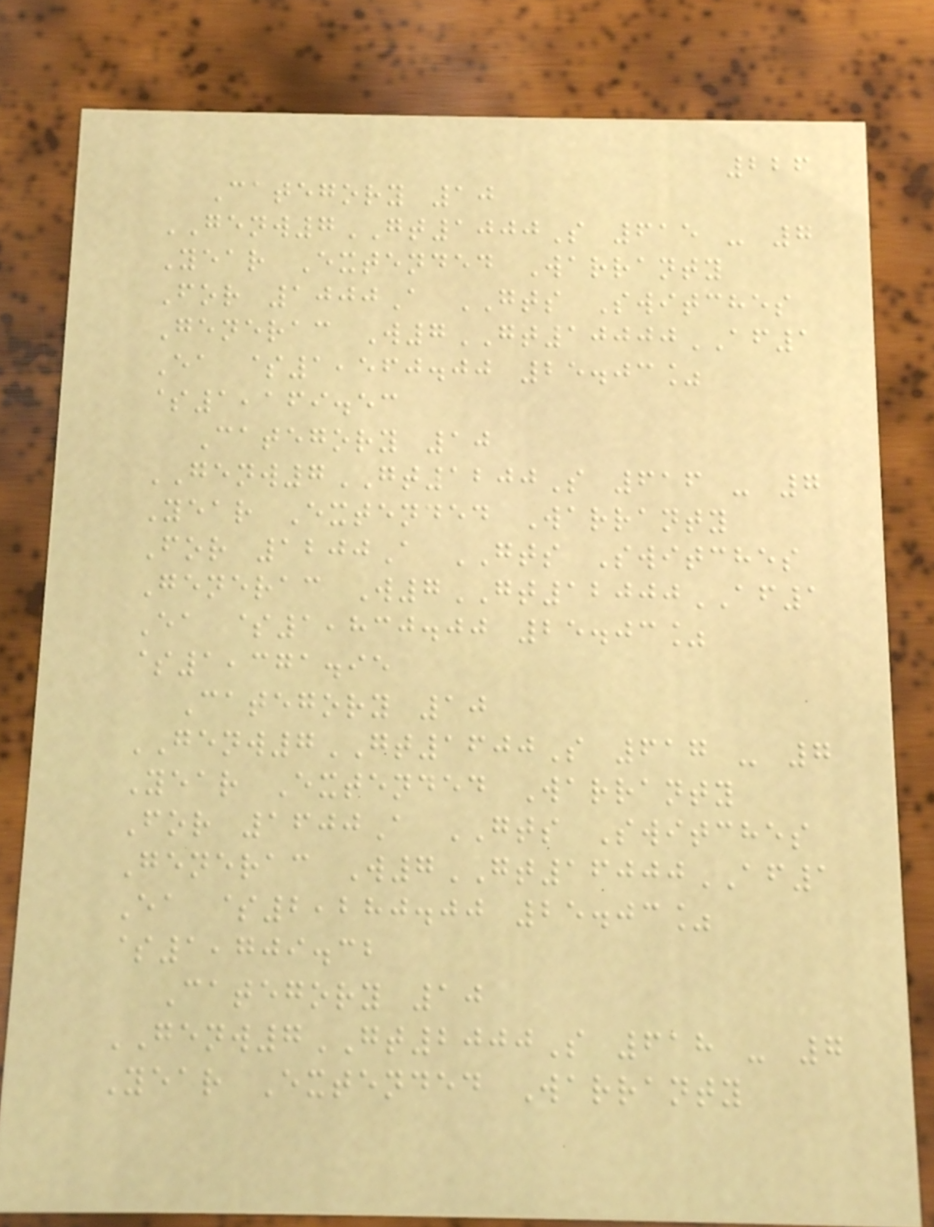226
Category 10
GENW7GT1000S 615 - 7
Year Extended Warranty
For 1000A GTS Switches
Generac W7GT10000AF1
Ea $1,560.00 25.03%
$1,169.53
Category 10
GENW7GT1200S 616 - 7
Year Extended Warranty
For 1200A GTS Switches
Generac W7GT12000AF1
Ea $1,830.00 25.03%
$1,371.95
Category 10
GENW7GT1600S 617 - 7
Year Extended Warranty
For 1600A GTS Switches
Generac W7GT16000AF1
Ea $2,280.00 25.03%
$1,709.32
Category 10
GENW7GT2000S 618 - 7
Year Extended Warranty
